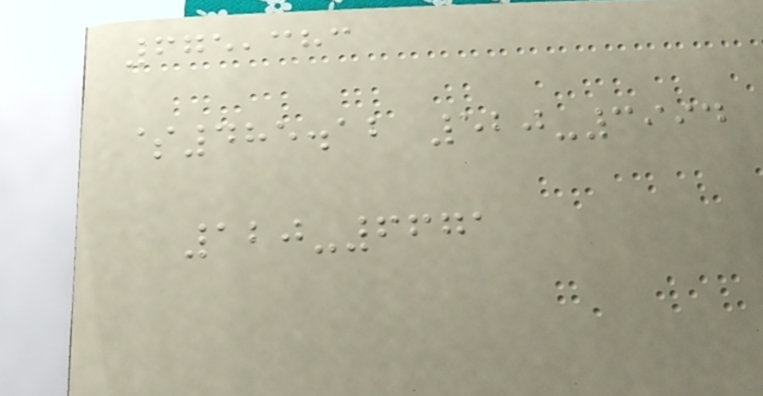675,383
$485.12 520-3994
120-6671
